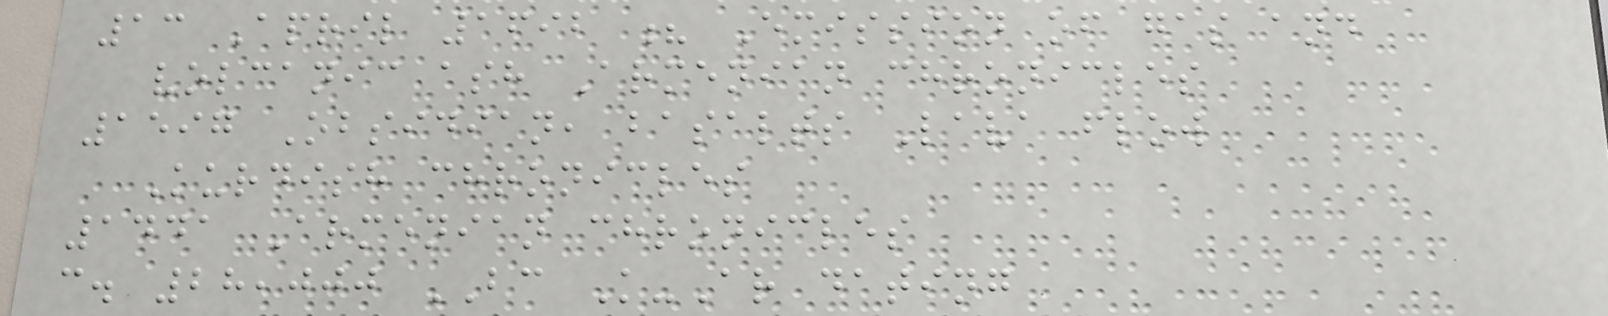13 April 1692 ? Emission of gas and
volcanic ash Armenian chronicles
1597 Obsidian, basalts Lava flow
Kurdish chronicles
1441 Armenian chronicles
c. 28,000 BC K-Ar dating
